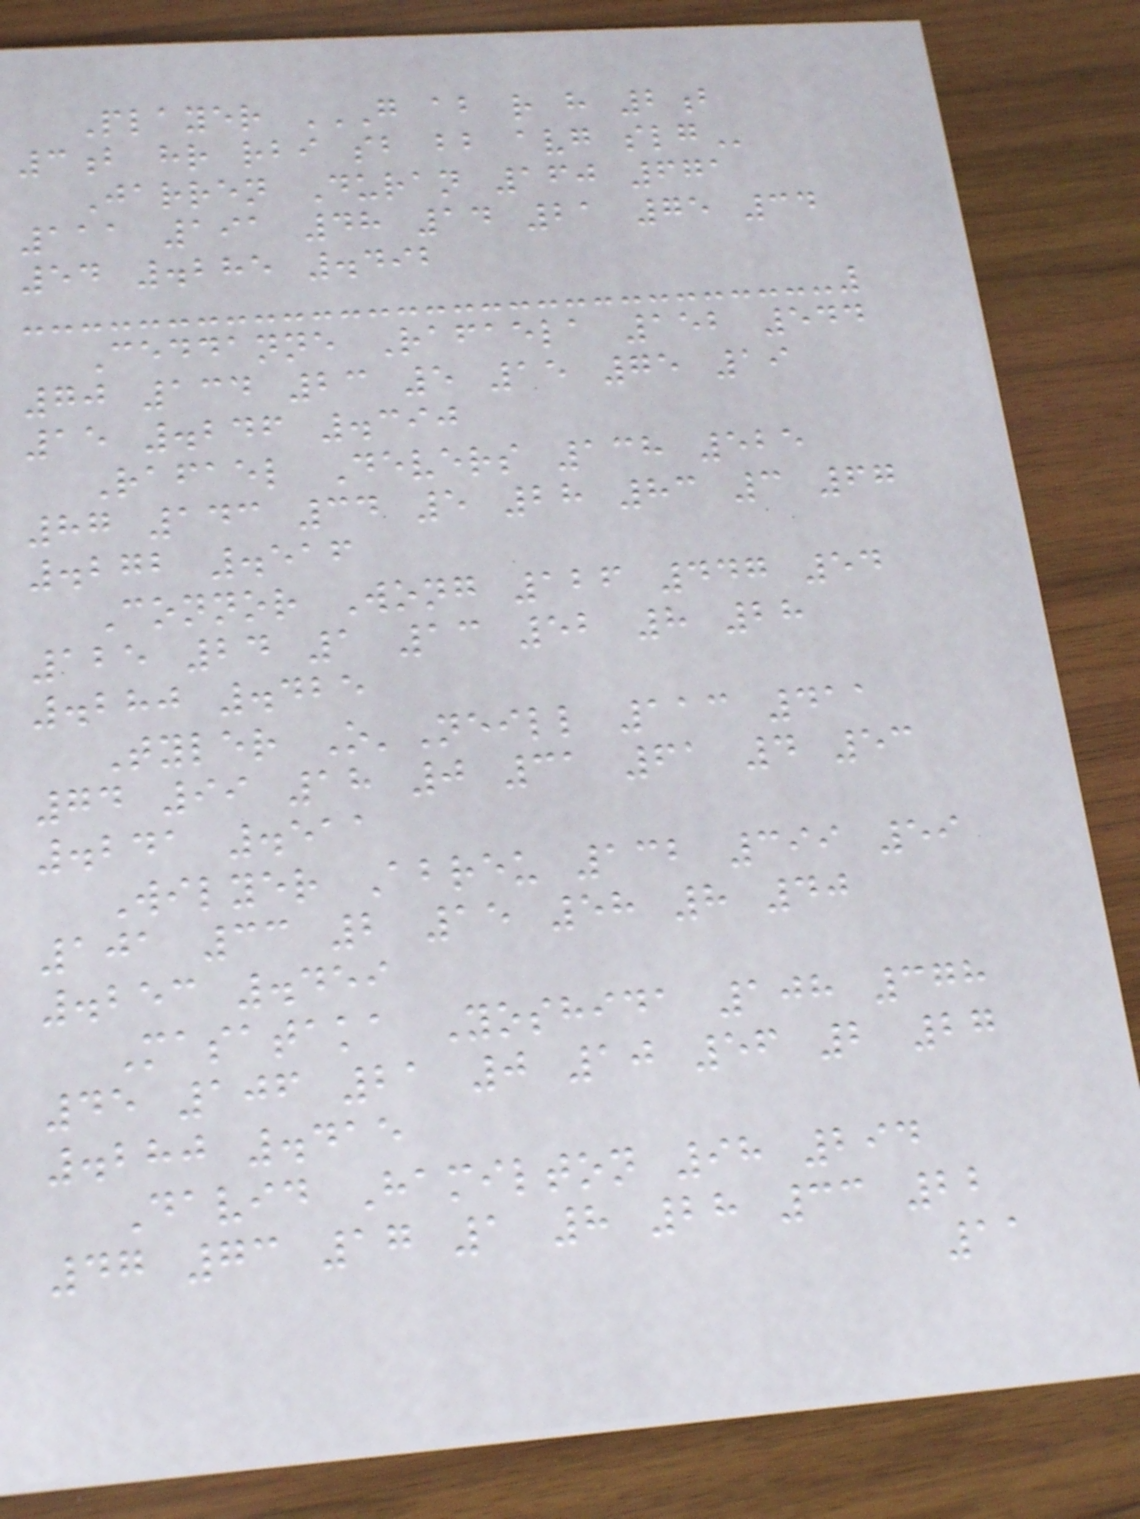Player G AB R H 2B
3B HR RBI SB BB AVG SLG
Jarren Duran 160 671
111 191 48 14 21 75 34
54 .285 .492
Ceddanne Rafaela 152 544
70 134 23 5 15 75 19
15 .246 .390
Rafael Devers 138 525
87 143 34 5 28 83 3 67
.272 .516
Connor Wong 126 447 54
125 24 1 13 52 8 28
.280 .425
Tyler O'Neill 113 411
74 99 18 0 31 61 4 53
.241 .511
Wilyer Abreu 132 399 59
101 33 2 15 58 8 40
.253 .459
Masataka Yoshida 108 378
45 106 21 0 10 56 2 27
.280 .415
David Hamilton 98 294
47 73 17 1 8 28 33 22
11
